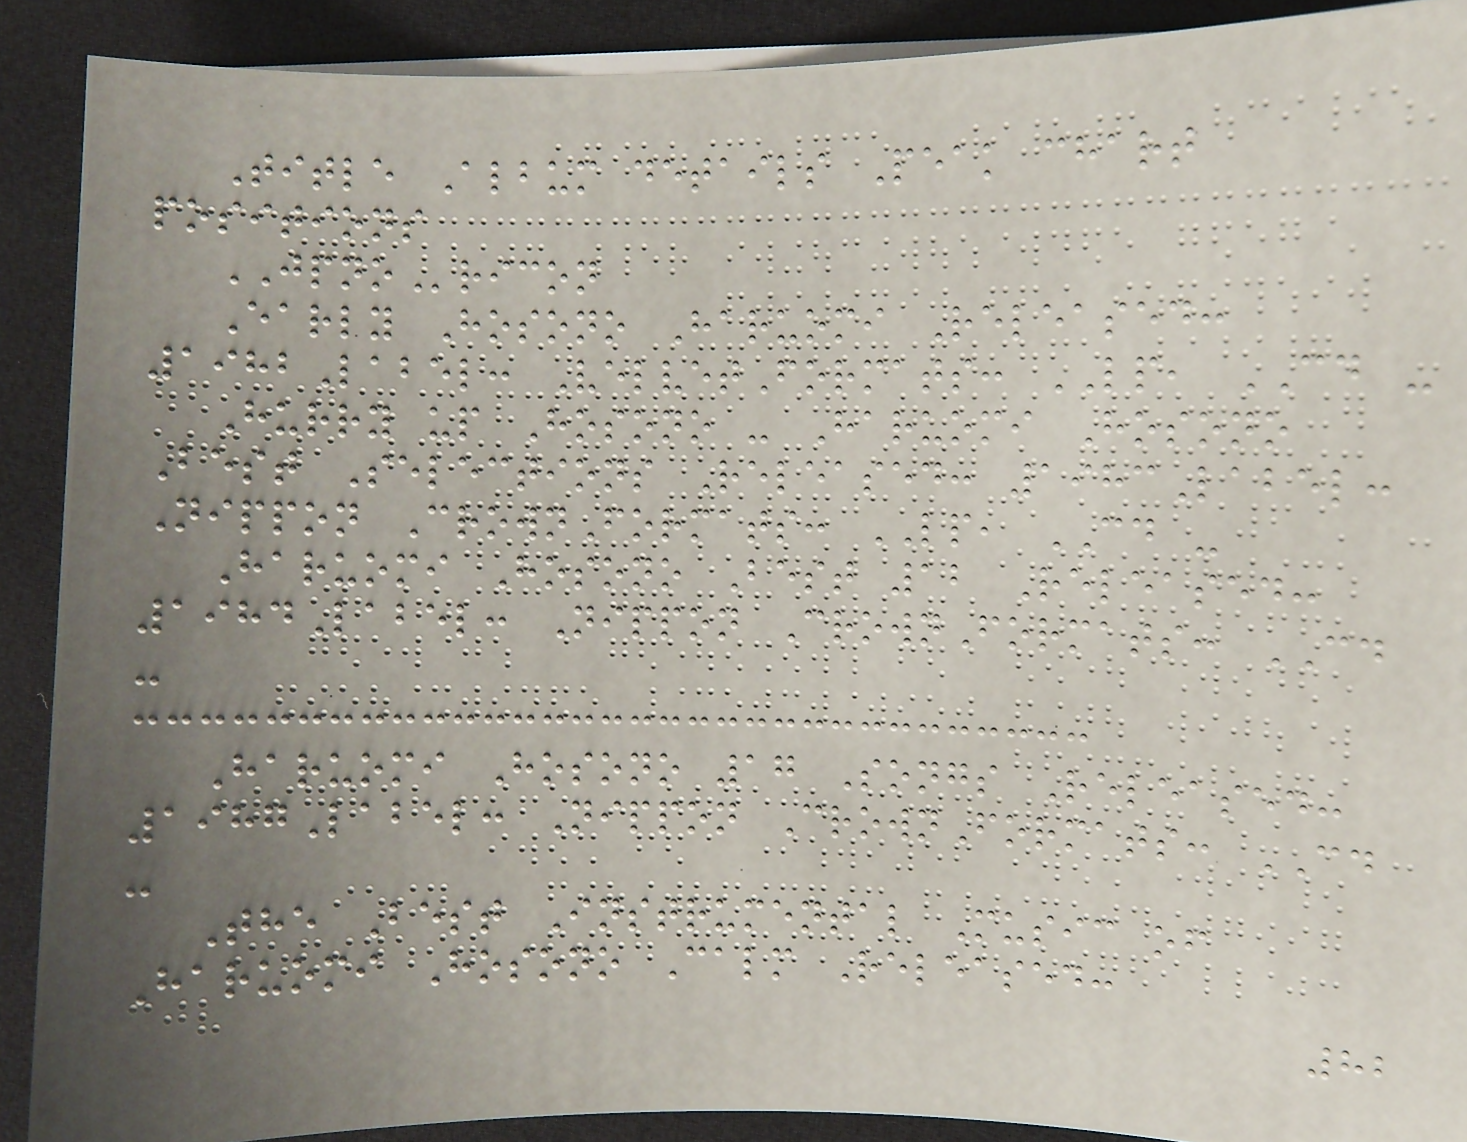Title Album details Peak chart
positions
JPNOricon
Early Hosono Haruomi Released:
1982Label: VelvetFormats: LP, CD -
Hurry up Hosono - Haruomi Hosono
Best Selections Released: 1983Label:
Nippon CrownFormats: LP, CD -
Haruomi Hosono Best 12 Released:
1984Label: Nippon CrownFormats: CD
-
Haruomi Hosono 17 Songs Released:
1987Label: Nippon CrownFormats: CD
-
The Best Instrumental Music of
Haruomi Hosono Calm Released:
82
